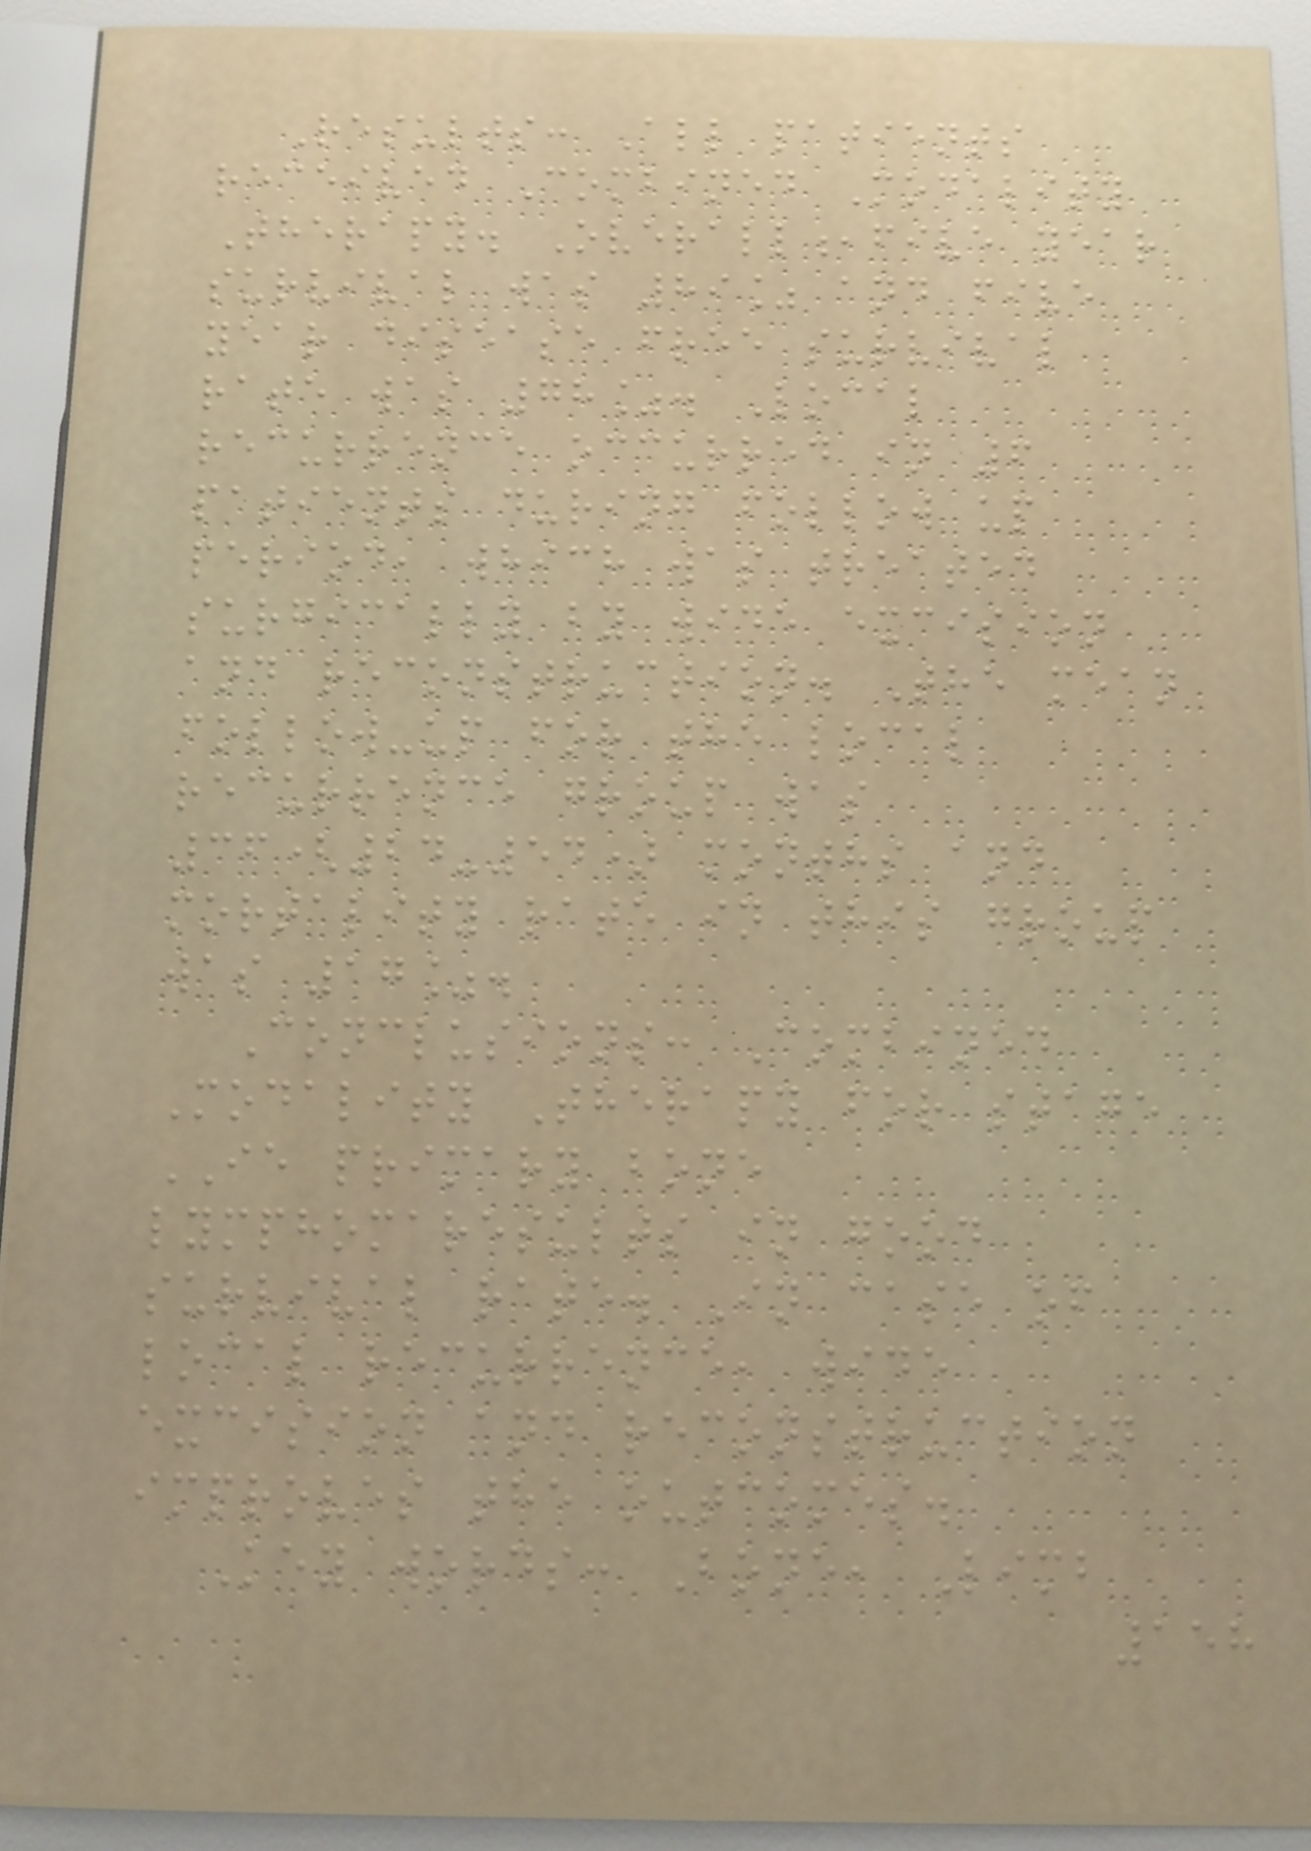Results: All patients
received Combined Modality
Therapy. Overall,five year
survival was 89% and five
year disease free survival
rate was 78%. Local
recurrence occurred in 6
patients during follow up
period, which was treated
surgically by wide excision
and reconstruction. The mean
follow-up for the local
recurrence group was
36(24-54) months and
mortality rate in this group
was 17%.
Conclusions: Combined
Modality Therapy for stage
IE primary bone
lymphomaresults in good
survival rate. In case of
local recurrence, wide
excision and reconstruction
improves the outcomes.
Key words: Bone, Limb
158
